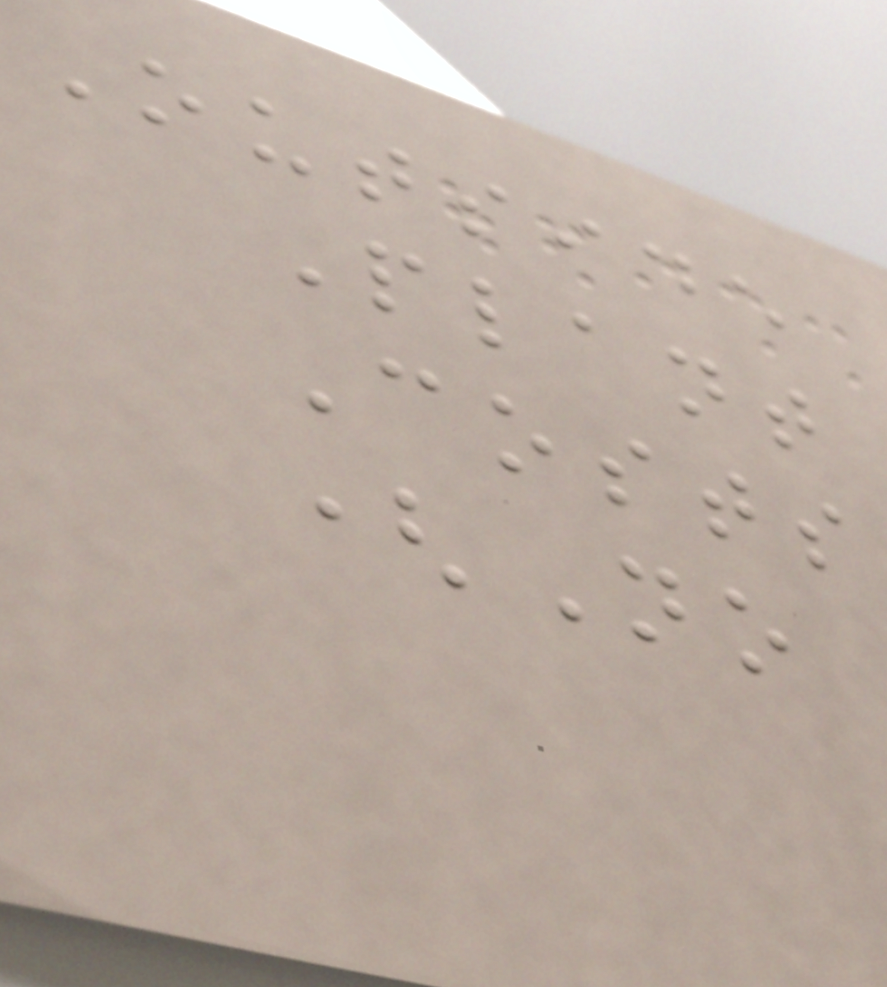Outside
Plant
Costs
(No
